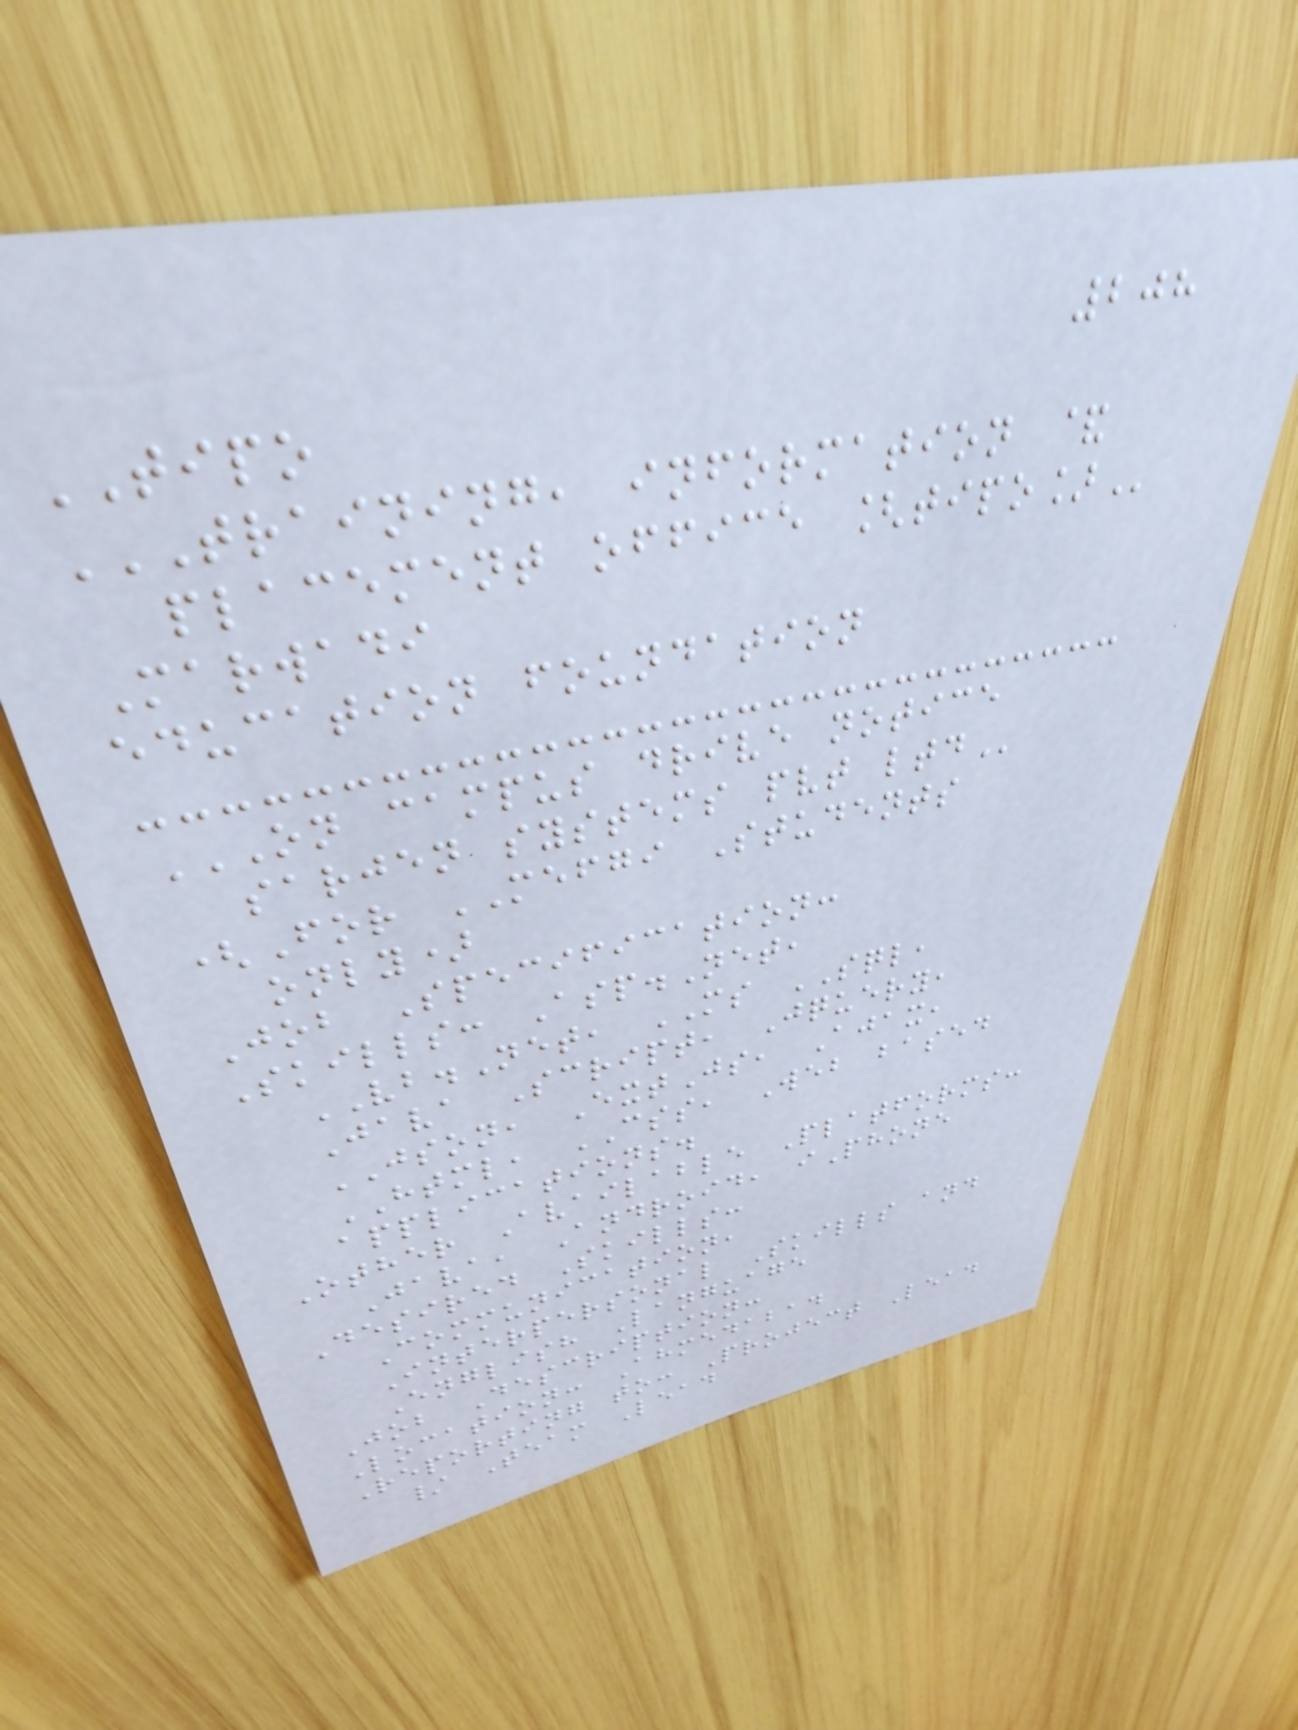208
TIPO
TRAINING, INFORMATION &
PLACEMENT OFFICE [TIPO]
Marwadi
education foundation
ON CAMPUS DRIVE NOTICE
SARJEN SYSTEMS PVT LTD
(For MEFGI Students
only)
Job Specification:
Skills: Asp.Net,
VB.Net, MS SQL,
Java Script, Jquery,
JSON, ExtJs, Ajax,
HTML, CSS, Web based
applications.
Other Available Platforms:
Java, Android, iPhone
Desired Skills:
Communication,
Interpersonal Skills and
English Language
Job Description:
Location: Ahmedabad
Reporting to: Project Lead
/ Team Lead
